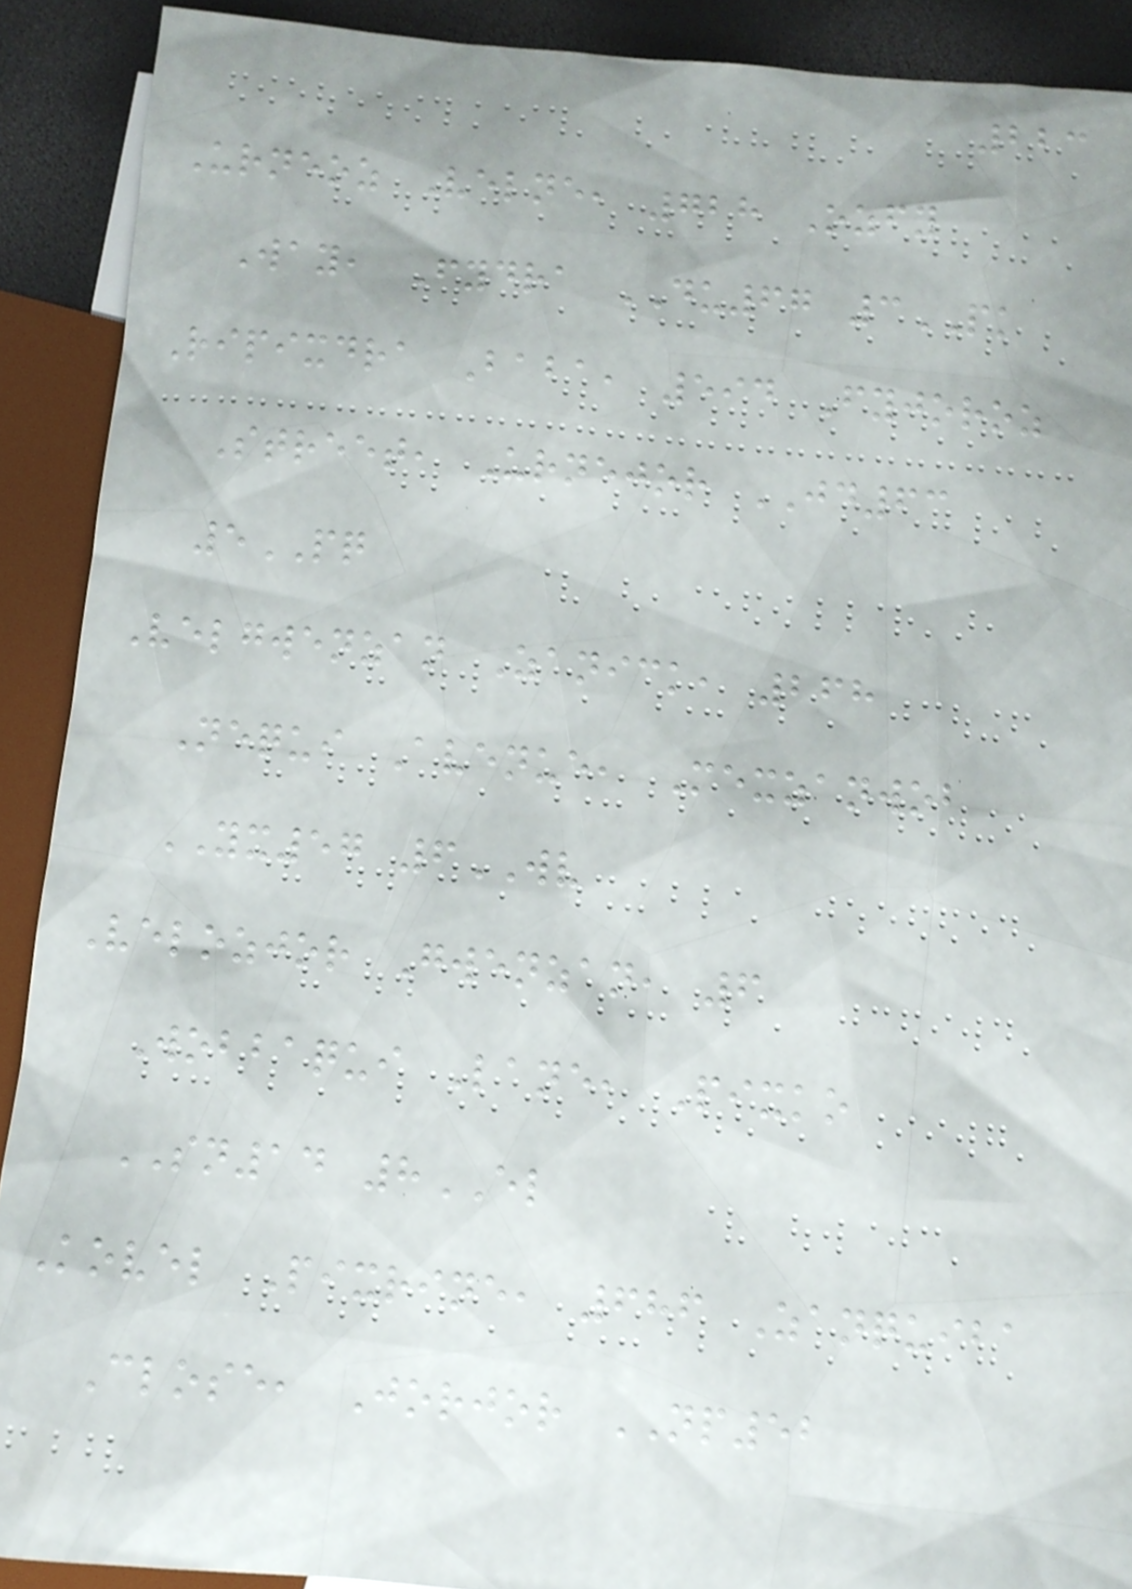223
Urneoz Velne, 728 Ozfy
Way, Fydra DU67 3PK
Ripixdra Baba, 594 Fyjoroz
Street, Urnejor JD63
5PQ
Velgwenzan Zanick, 268
Nequi Avenue, Mexzanwob
YX57 6WV
Velozjor Gwenzan, 6
Wobbaqui Lane, Pixko
SN14 8EL
Kovel Pixrine, 686 Zanquiba
Close, Jorjor NP52
